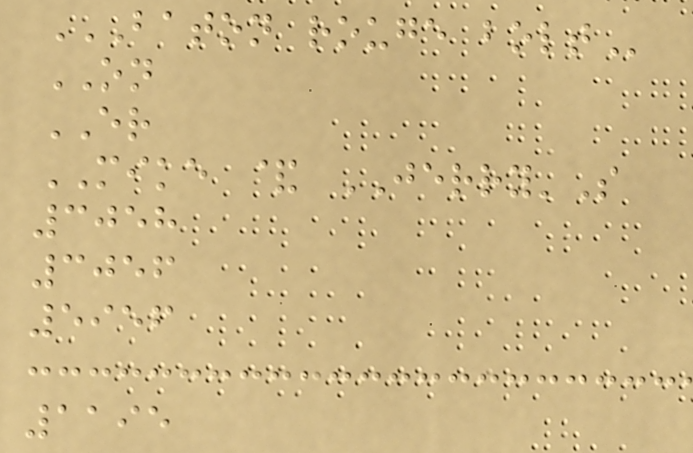BATON ROUGE BOLT
ON
ER
MIKE & JERRY'S
3058
3056
5956
1195
